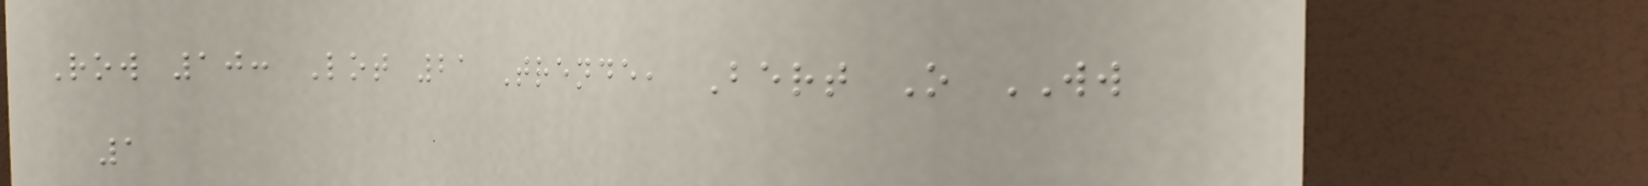Row 10: Lot 21 Trende, Bert O WW
1
